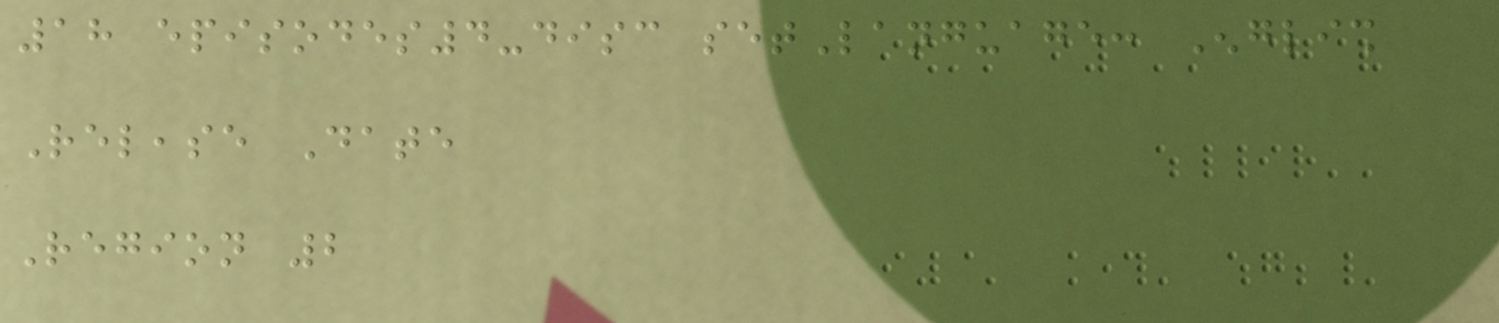18 episodes4-disc setLanguage: English
Release Date
Region 2
